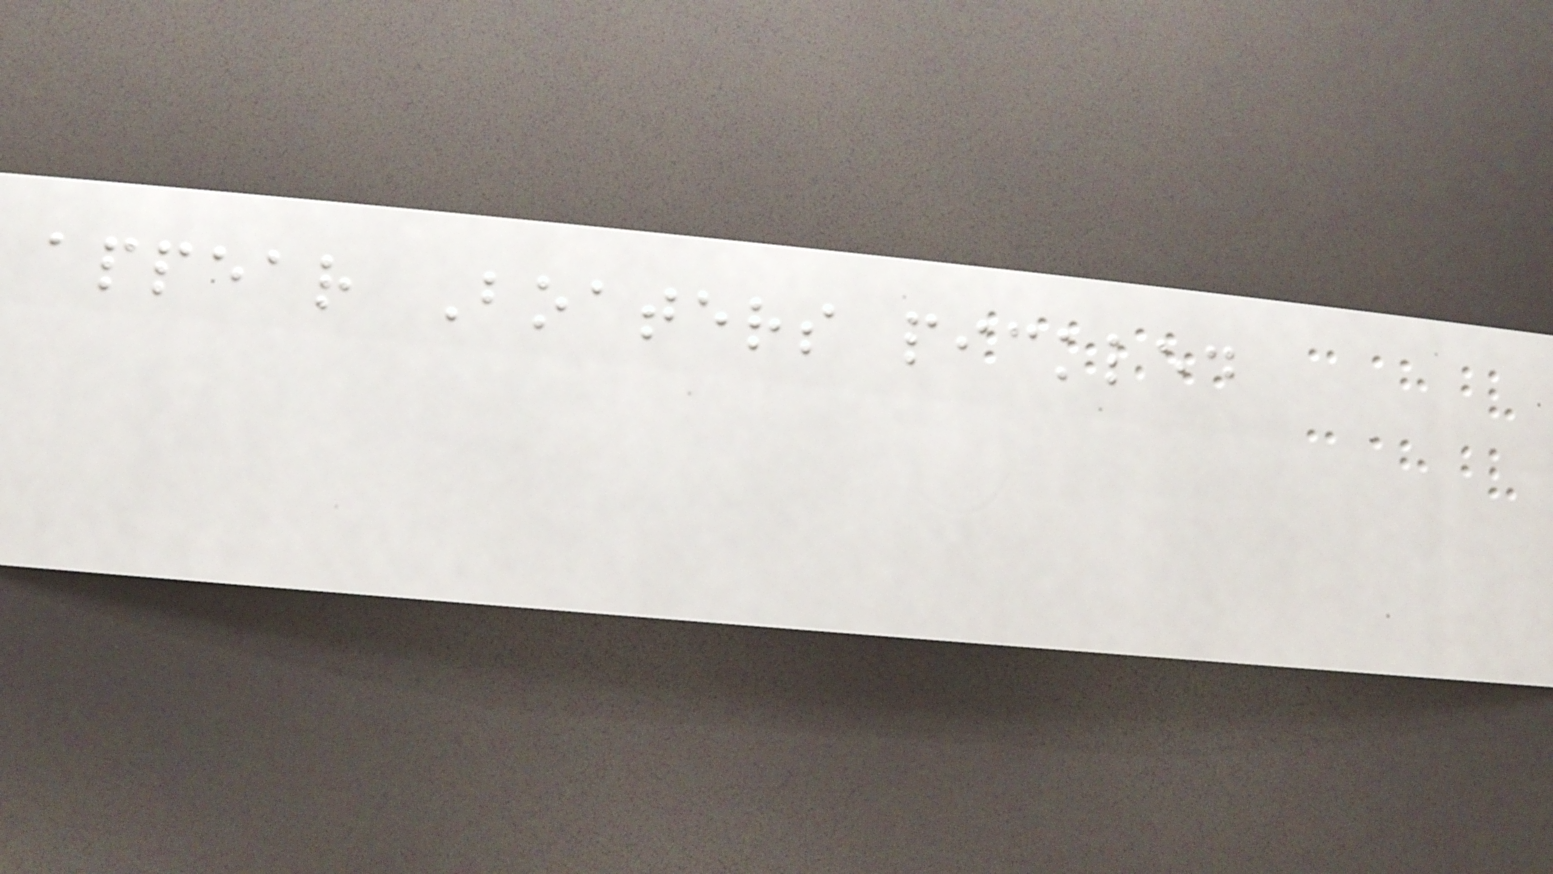appear Boaters pickled
